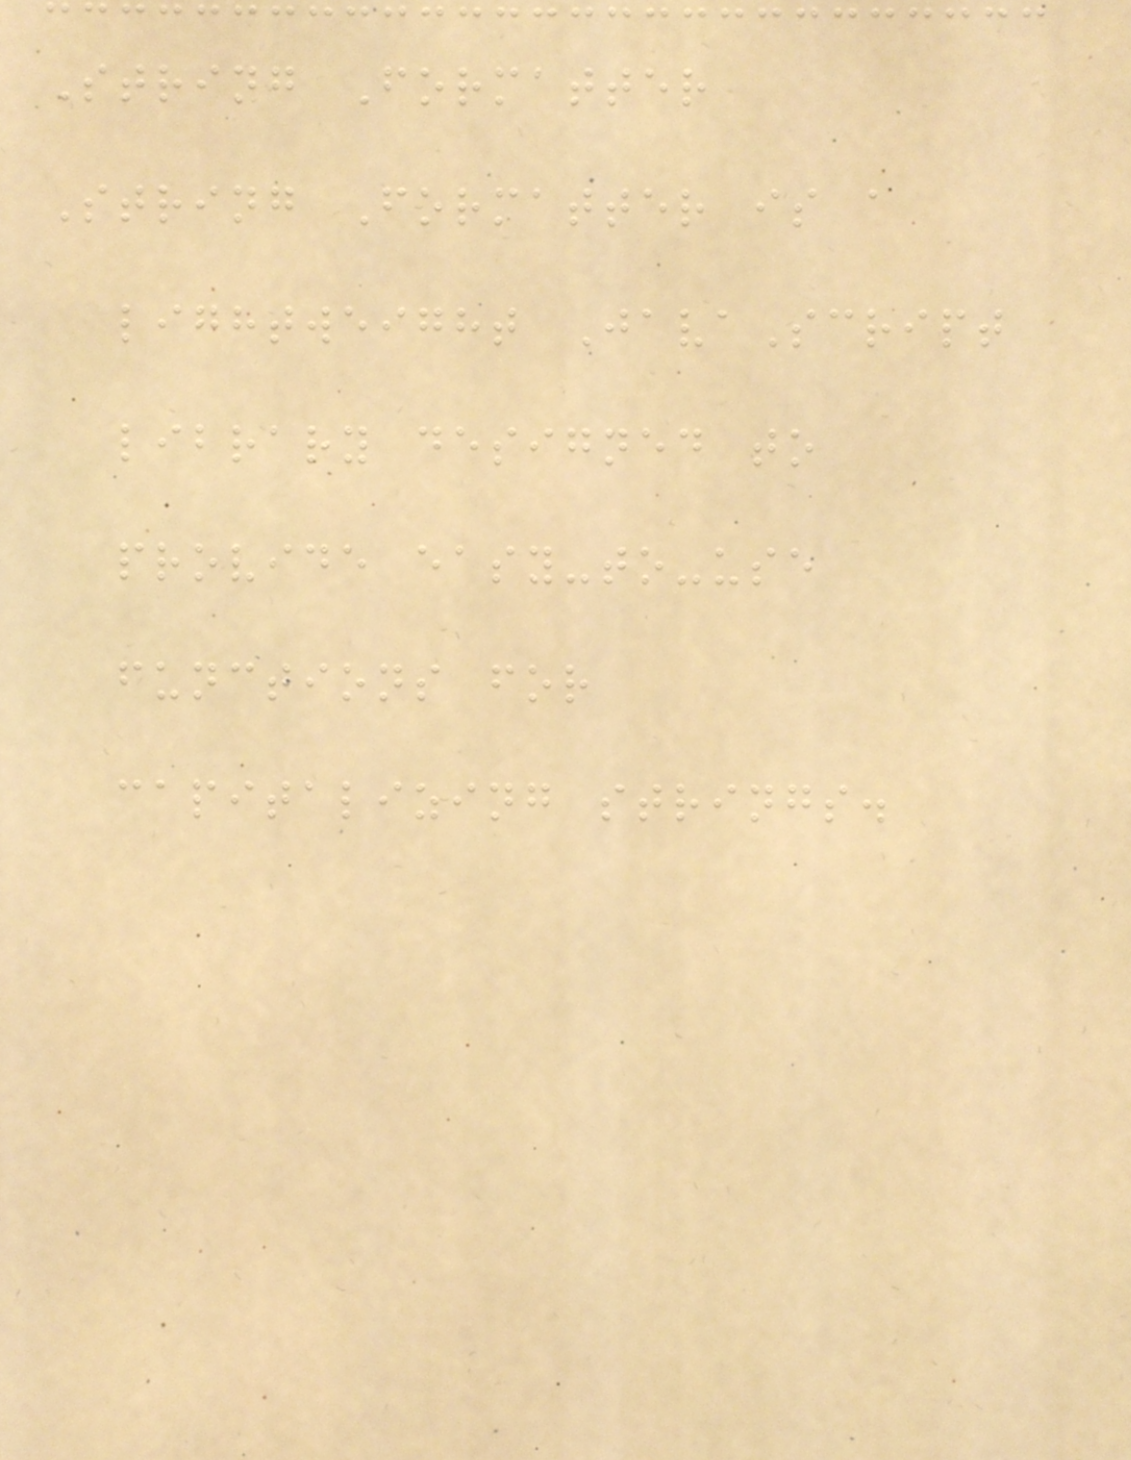String Formatter
String Formatter is a
lightweight JavaScript
library designed to
provide easy-to-use
functions for
capitalizing strings.
